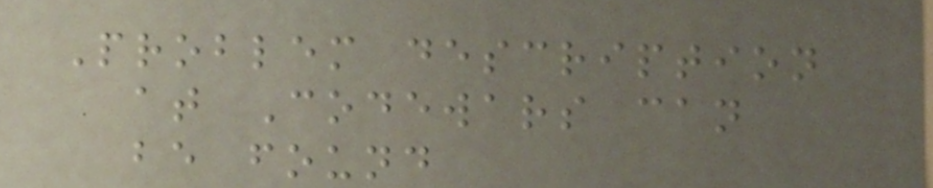Problem description
at Codewars can
be found
